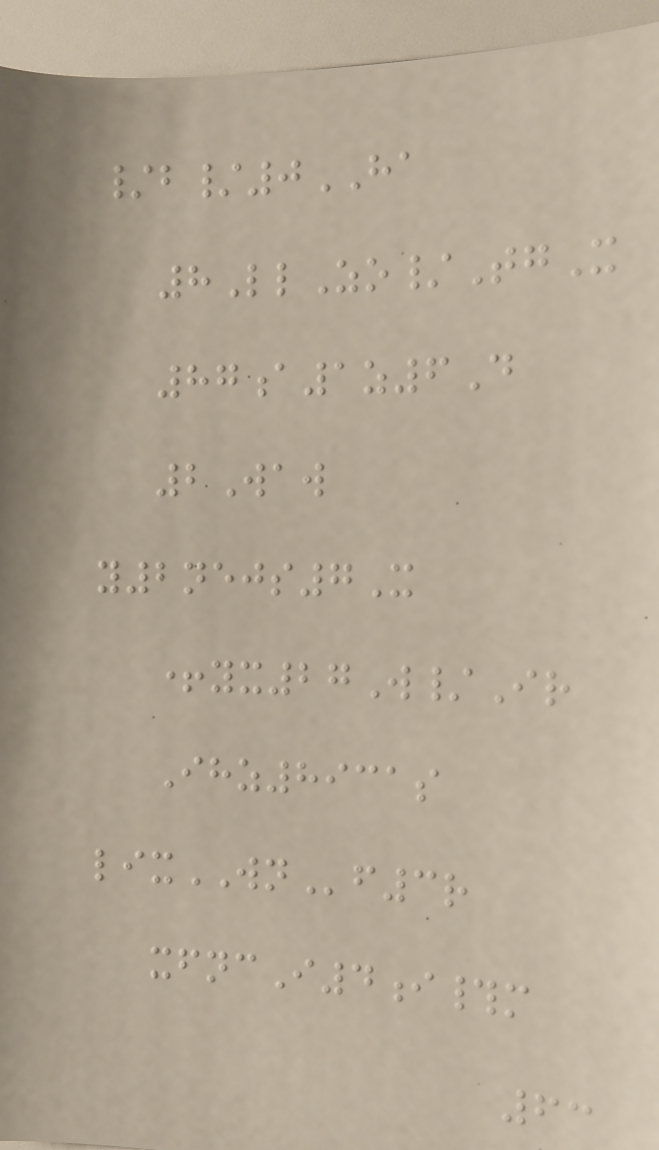/b/0HA
8LlZo/TgX
87a1z6D
2Waw
y2nejs7X
+yx27W/Ir
Ihz8931s
lixWNf3r
xfncI4i#m
63
